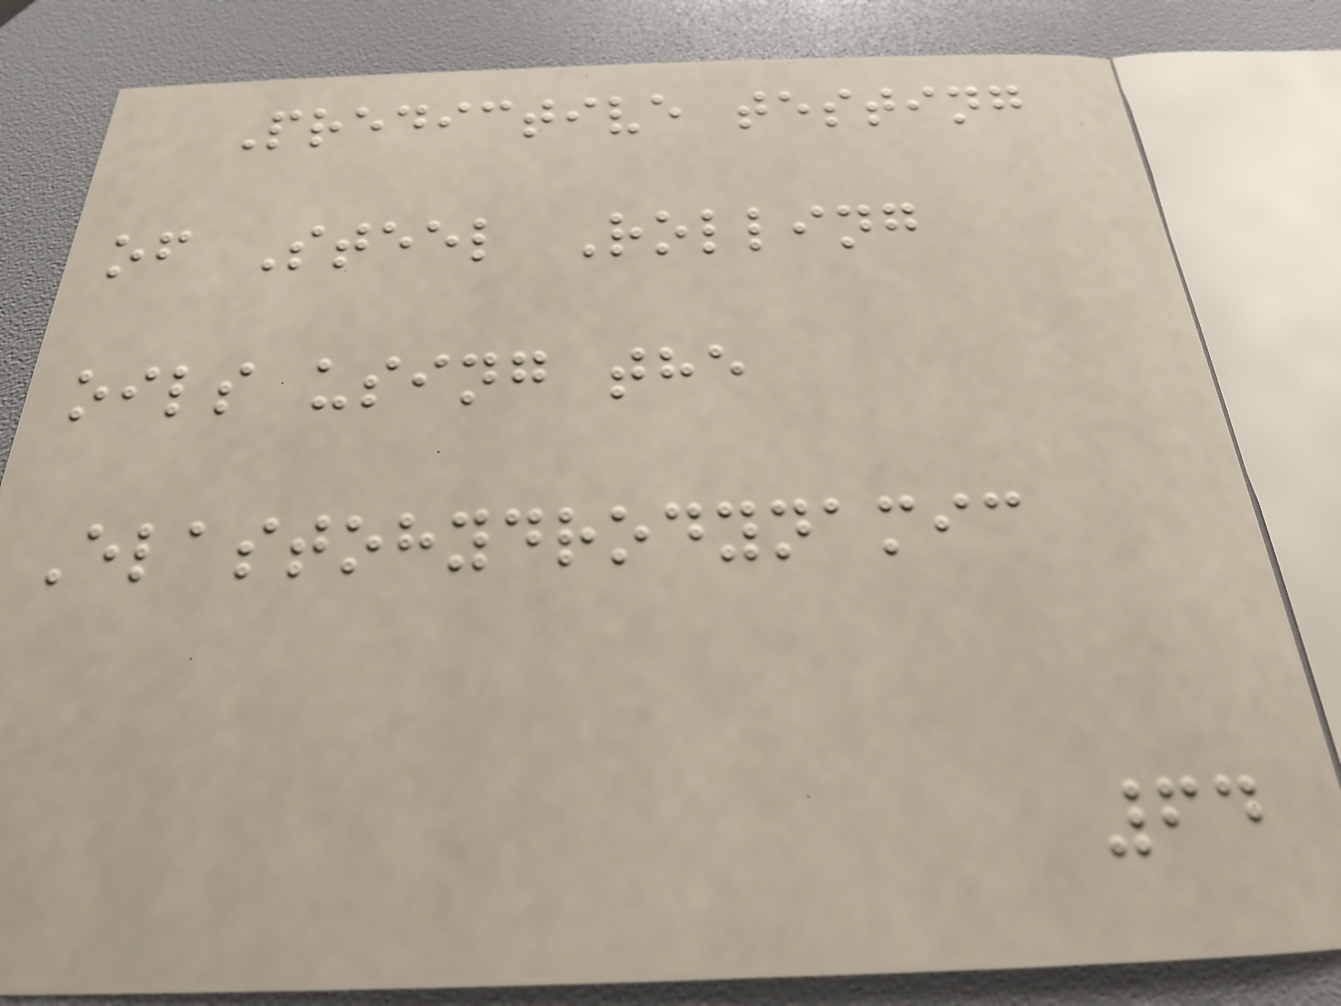Predictive testing
of Steel Rolling
oils using the
Elastohydrodynamic
64
